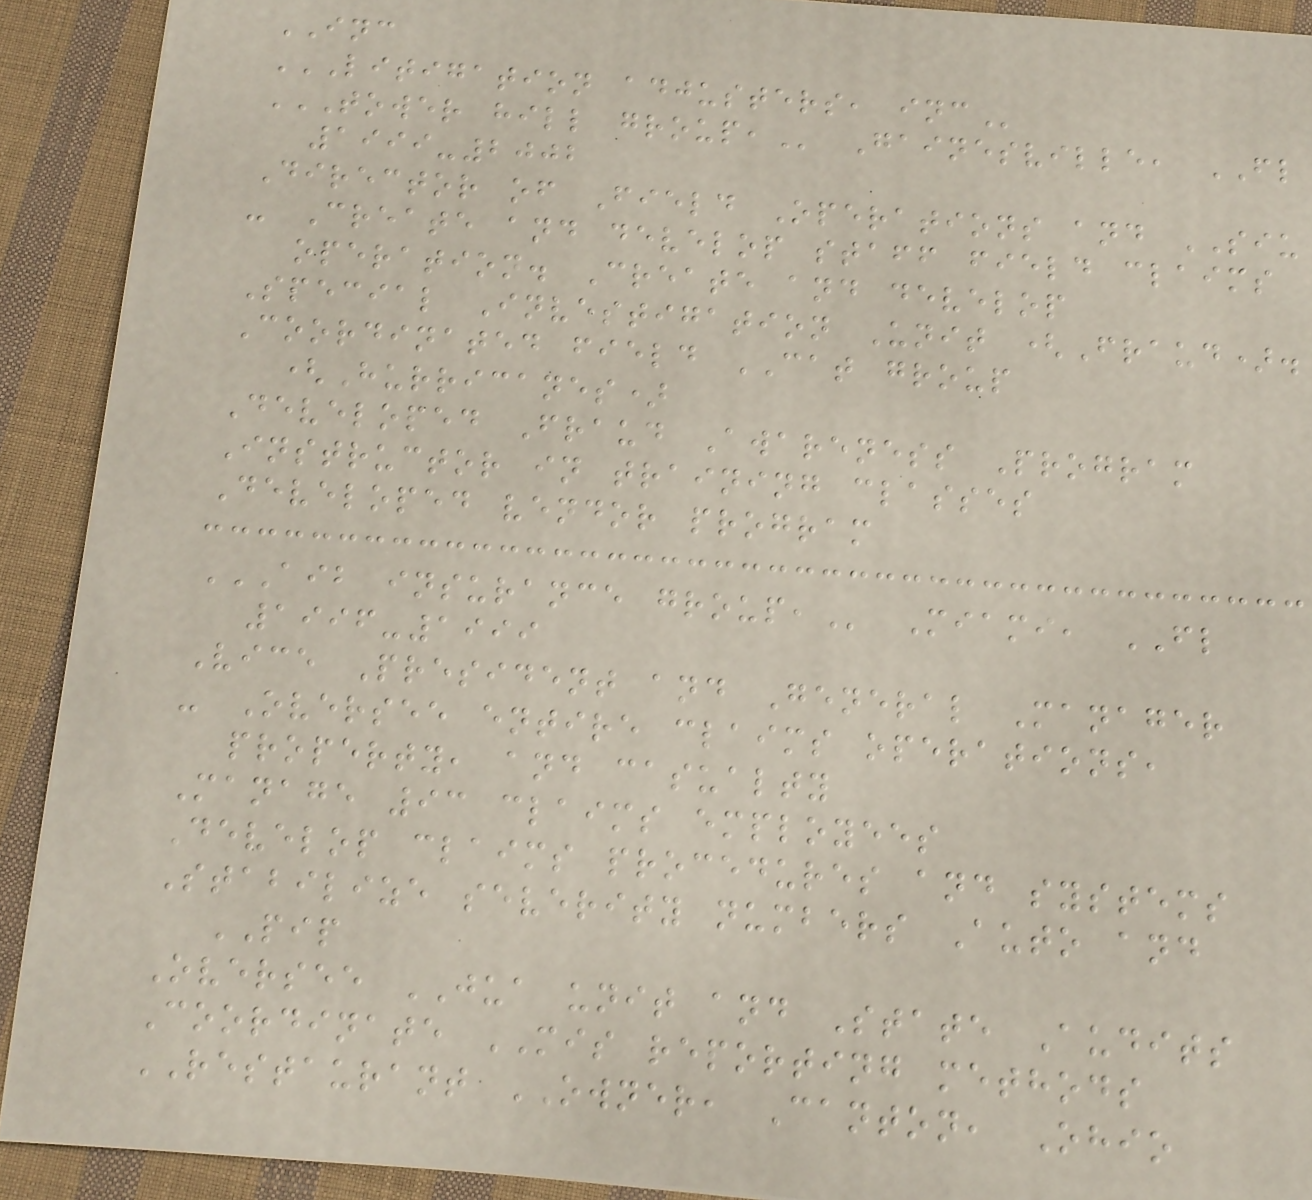INC
LITIGATION ADJUSTERS, INC
TOWER HILL GROUP, Gainesville, FL
1999-2002
Director of Field Operations and SIU
- Create and develop staff field claims
operation. Create and develop
Special Investigation Unit (Fraud).
Coordinated field CAT group
(Hurricanes)
Developed Fraud Awareness Program
Instructor in training classes
Developed vendor program
AIB INSURANCE GROUP, Miami, FL
1996-1999
Vice President and General Manager
- Oversee entire claims operations,
property, and casualty
Manage 93 claims employees
Develop claims procedures and systems
Stabilize severity numbers Auto and
PIP
Oversee JUA unit and State Audits
Coordinate MIS reporting methods
RESTAURANT OWNER, Canton, Ohio
